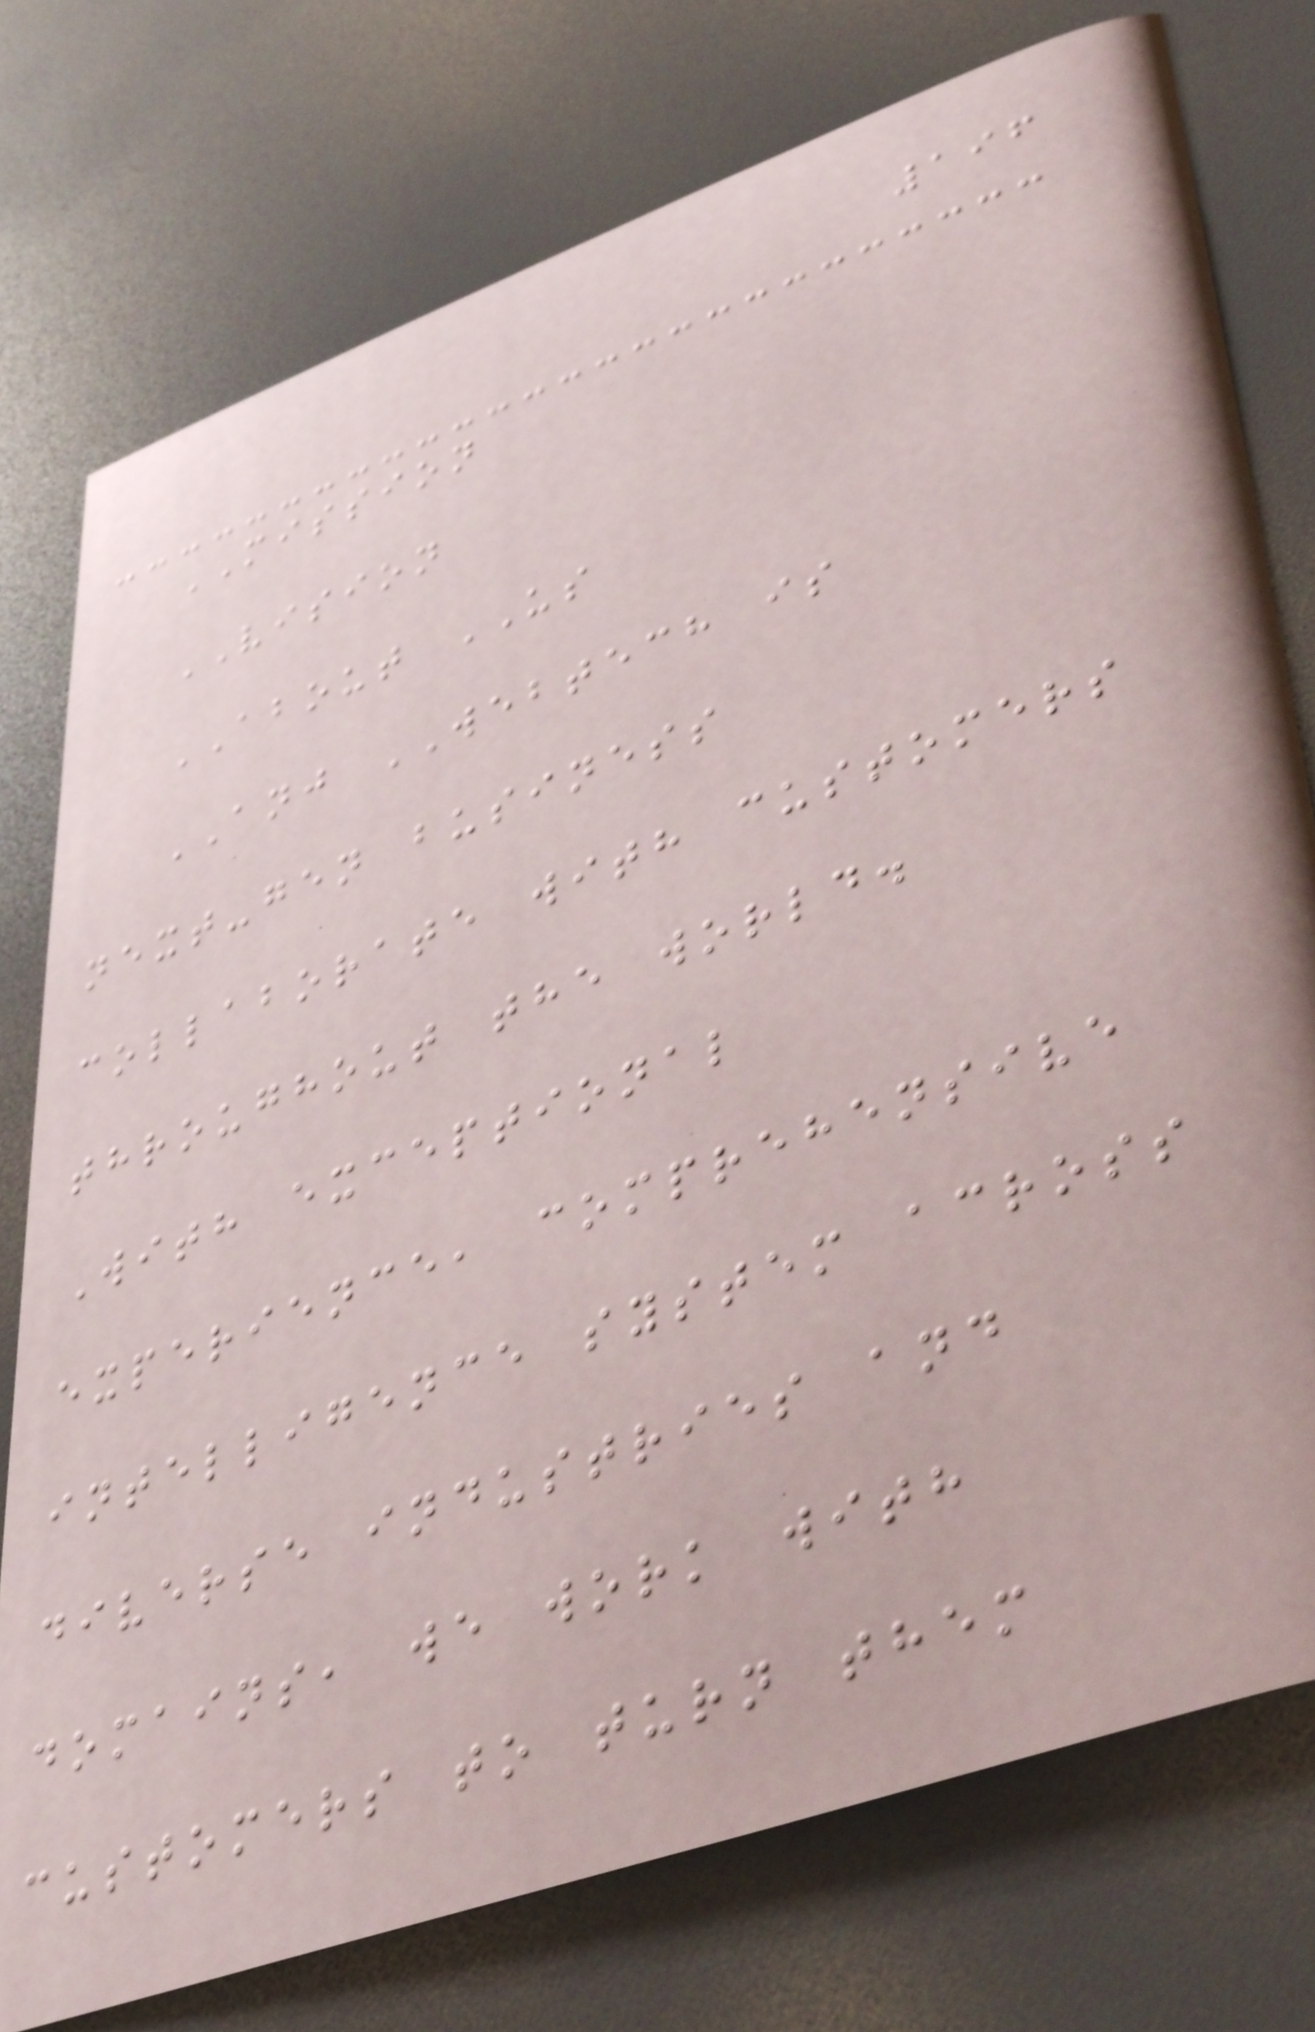196
MISSION
VISION
ABOUT US
ANJ WEBTECH is
next-gen business
collaborate with customers
throughout the world.
With exceptional
experience, comprehensive
intelligence system across
diverse industries and
domains, we work with
customers to turn them
